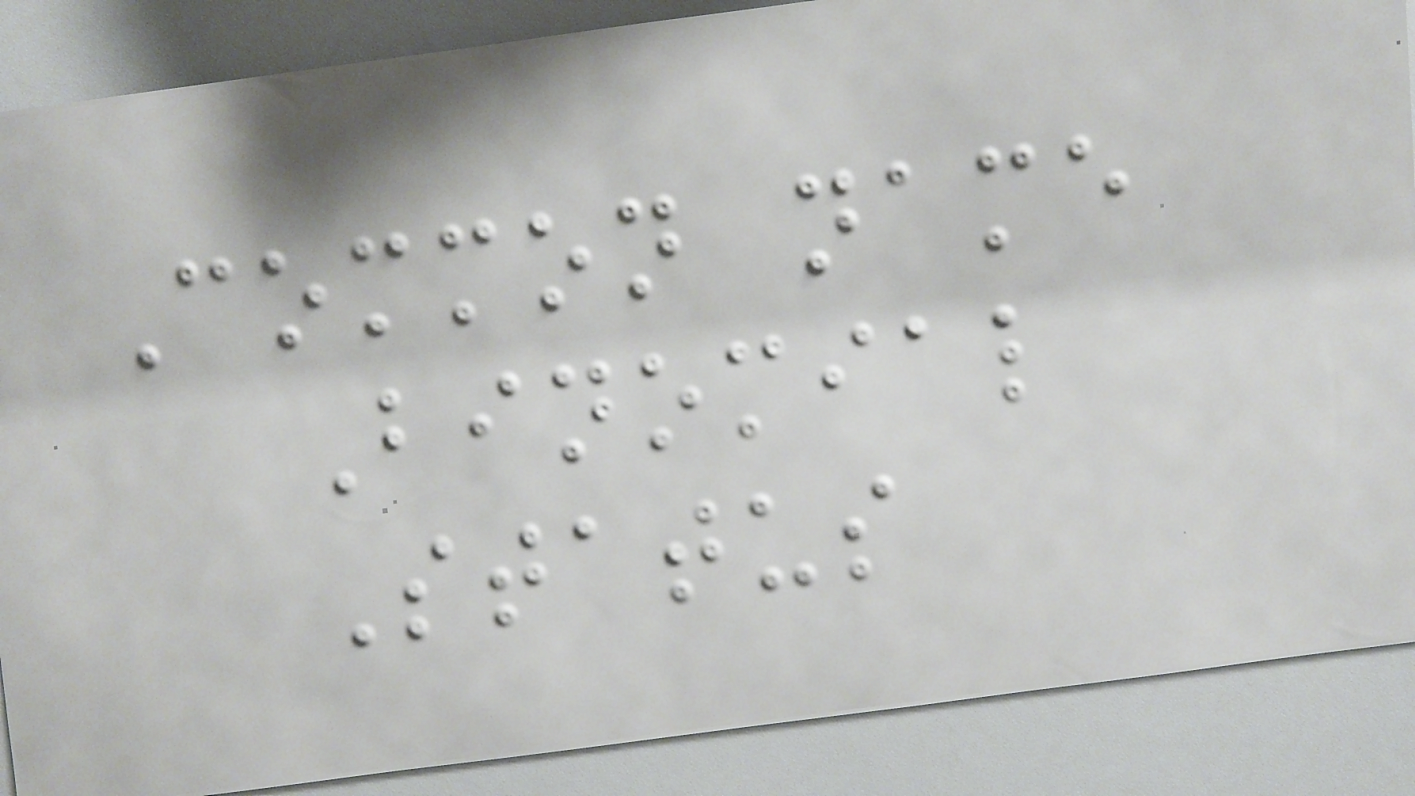Common name
Binomial
Status
